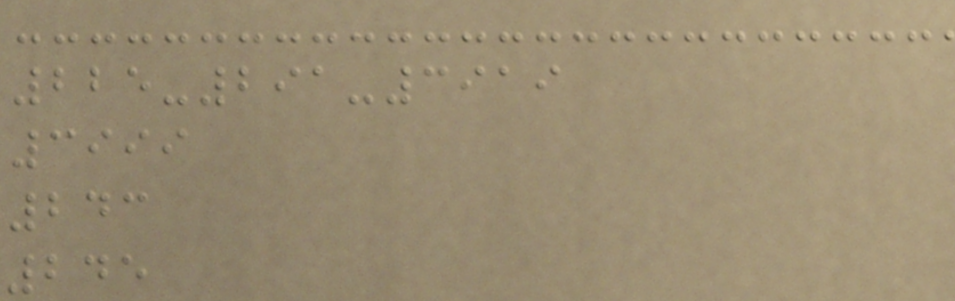225-291-3919
3999
243
245
